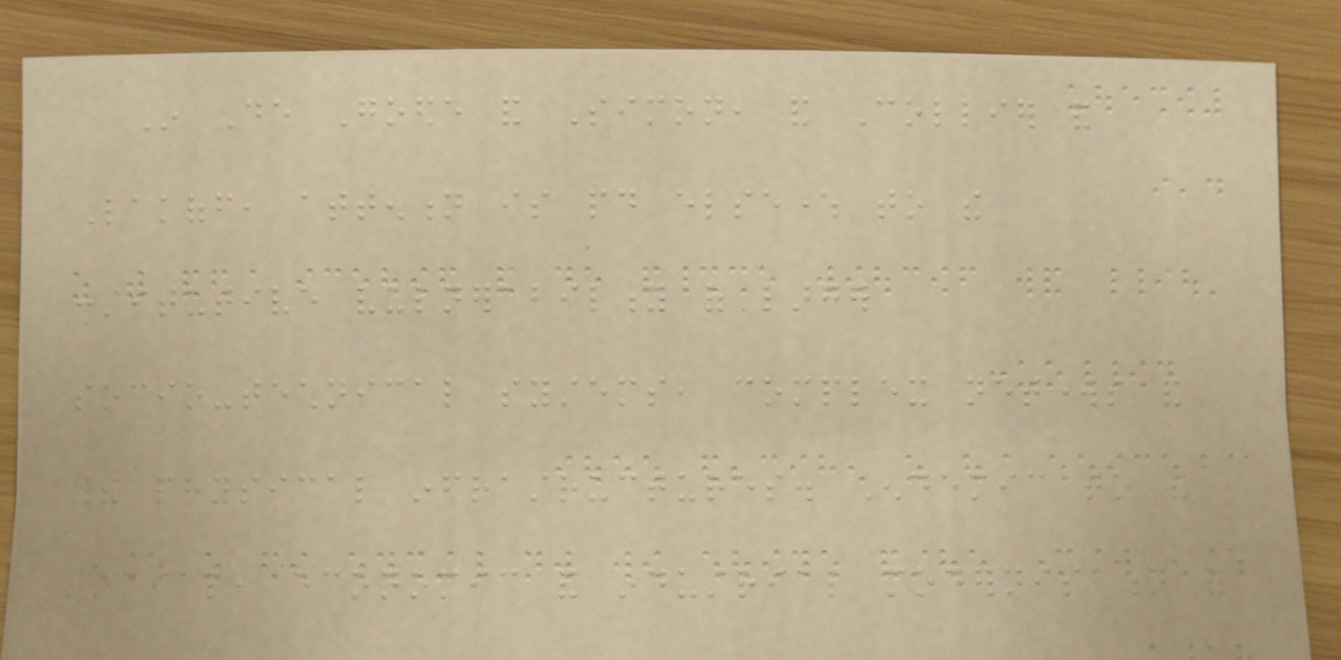In De Goede and Simon, and Collier and
Lakoff, attention is paid elsewhere to the
constitutive vulnerability of larger
socio-technical systems, complex networks and
their physical infrastructures. Endemic to the
social, economic and industrial modernisation of
